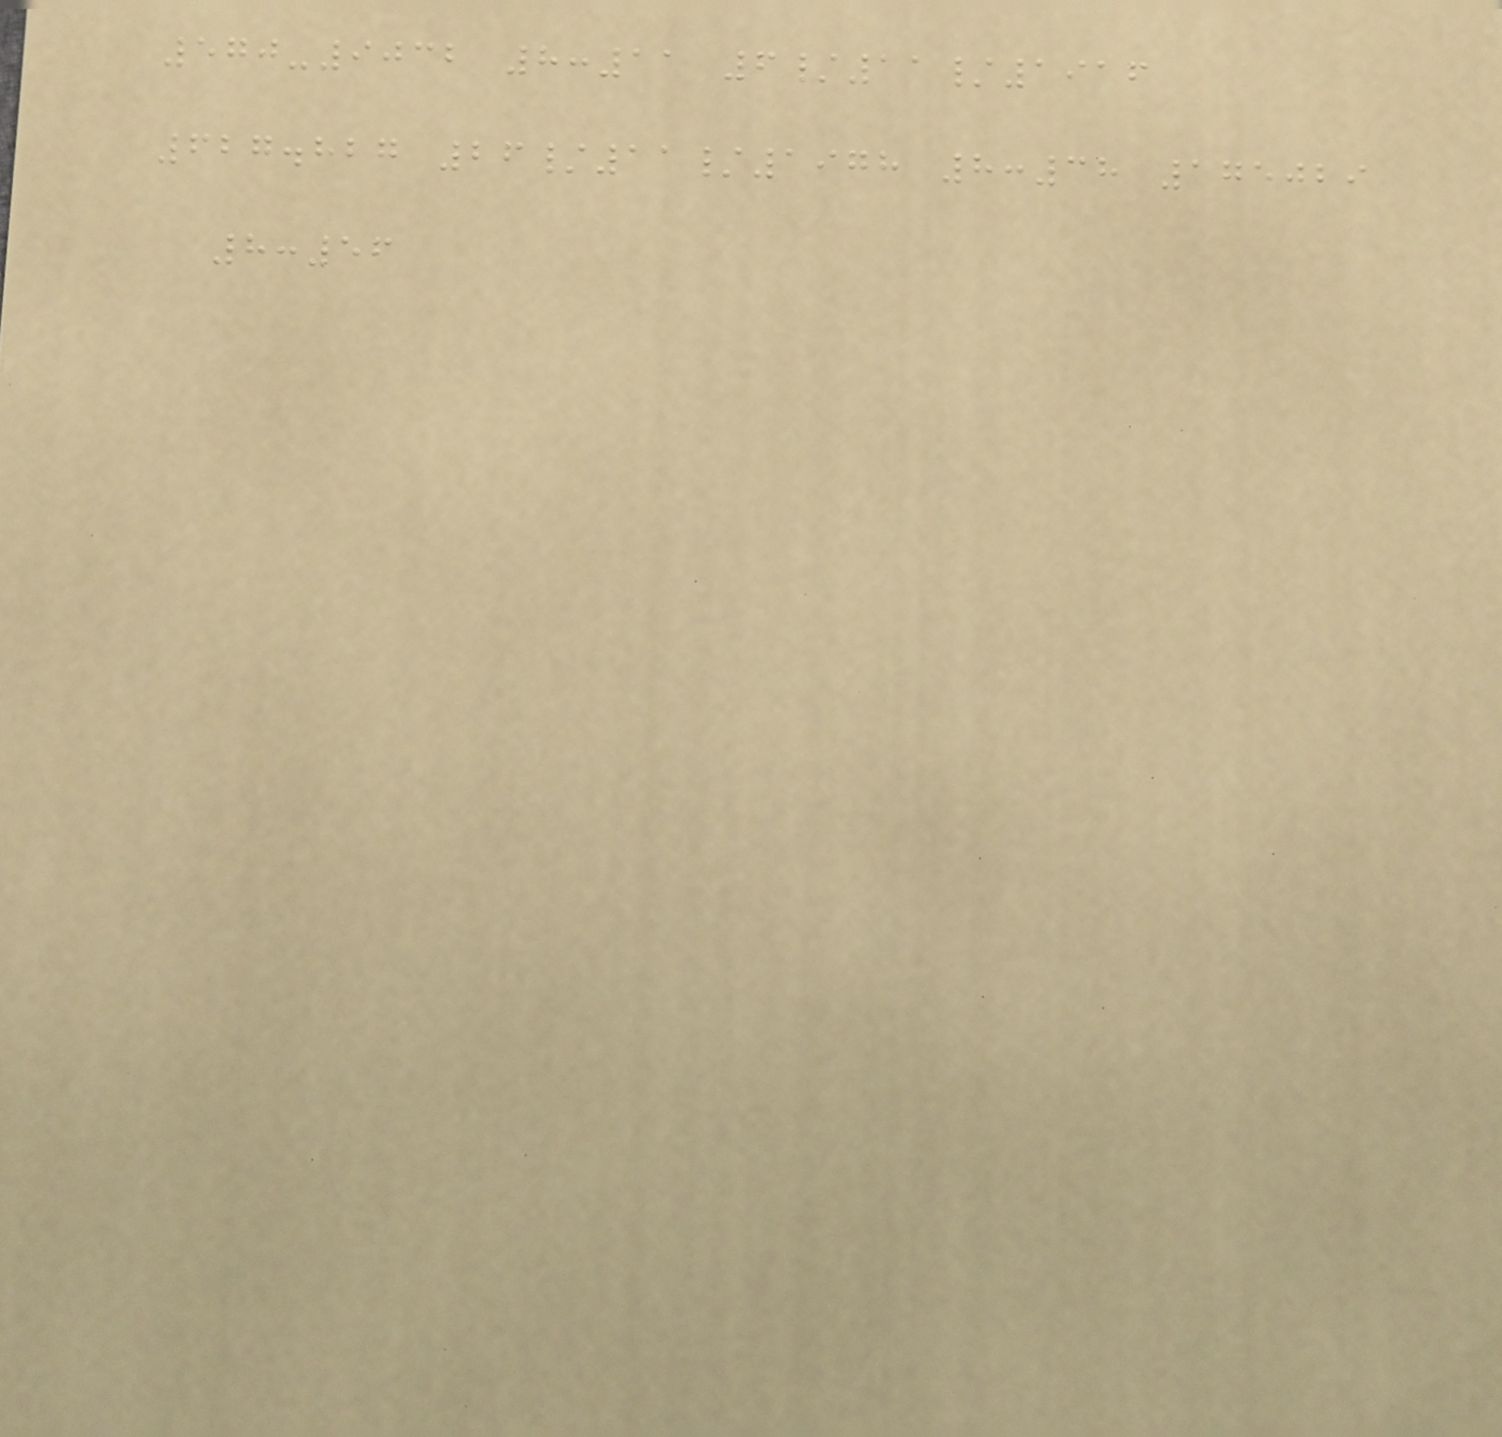570-9032 8:11 6/11/1916
627.827 26/11/1978 8:38 175029
8:56
